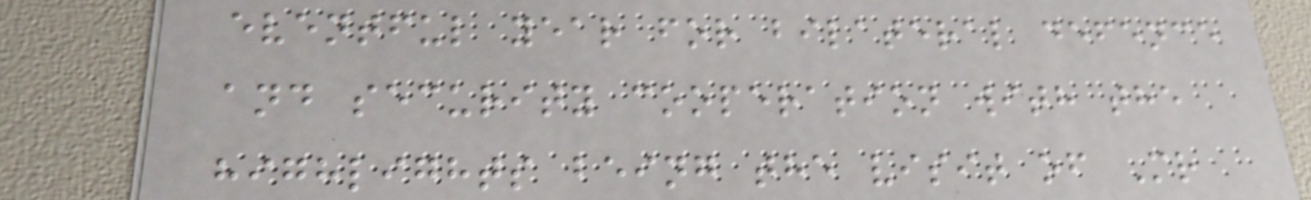eventful year for bilateral defence
and security cooperation with the
highlights being the visit of Mr
